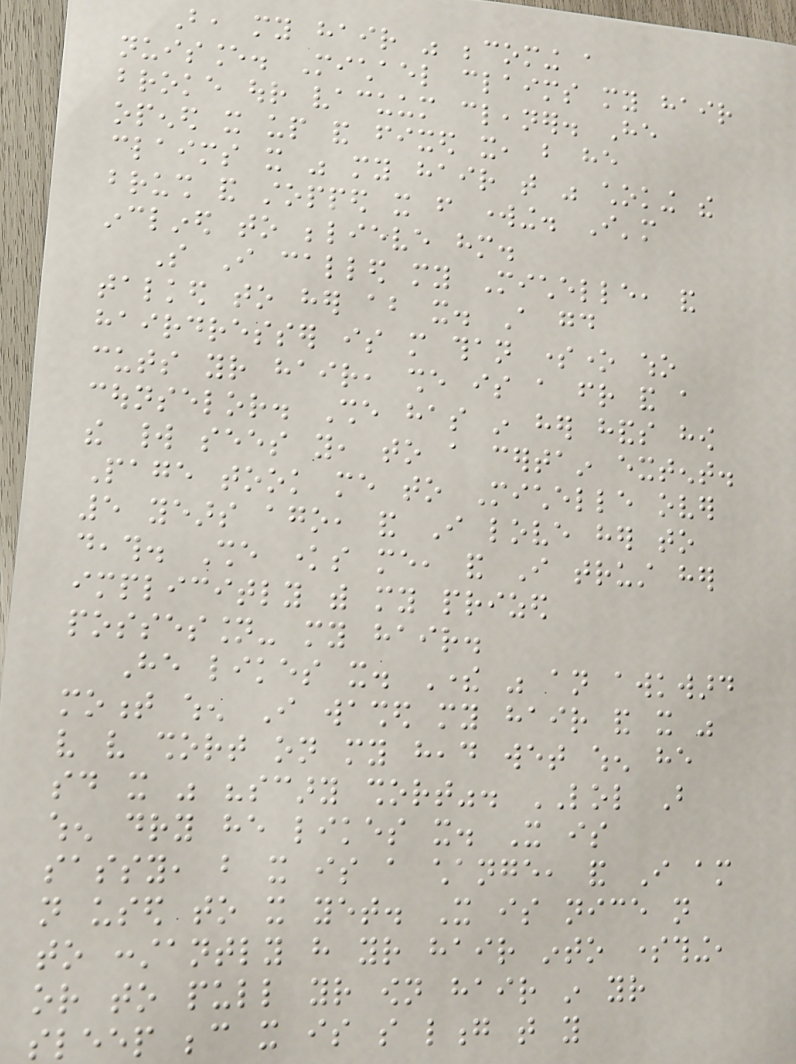But, my hair was becoming a
nuisance. Michael claims my hair
broke our vacuum cleaner. He
opened it up and fixed it, but he
claims it was my hair that was choking the
brush and stopped it from working. I'm
inclined to believe him.
So I called my Michelle, and
talked to her about it. A good
hairdresser is more than someone who
cuts your hair, she is a friend and a
counselor. She has in her hands how
the world sees you, to a certain extent.
Page took me to Michelle over
5 years ago, and I love her to
death. She knows me, and I trust her
implicitly with my prized
possession- my hair.
He likes it. There was an awkward
moment when I washed my hair and it was
very very short on my head wet when he
said it was "scary short". LOL But
when dry he likes it. It is
sassy, but it is a change, and I am
not used to it yet. It is nice not
to constantly have your hair into something,
or to pull your own hair in your
sleep because it is so long that you
